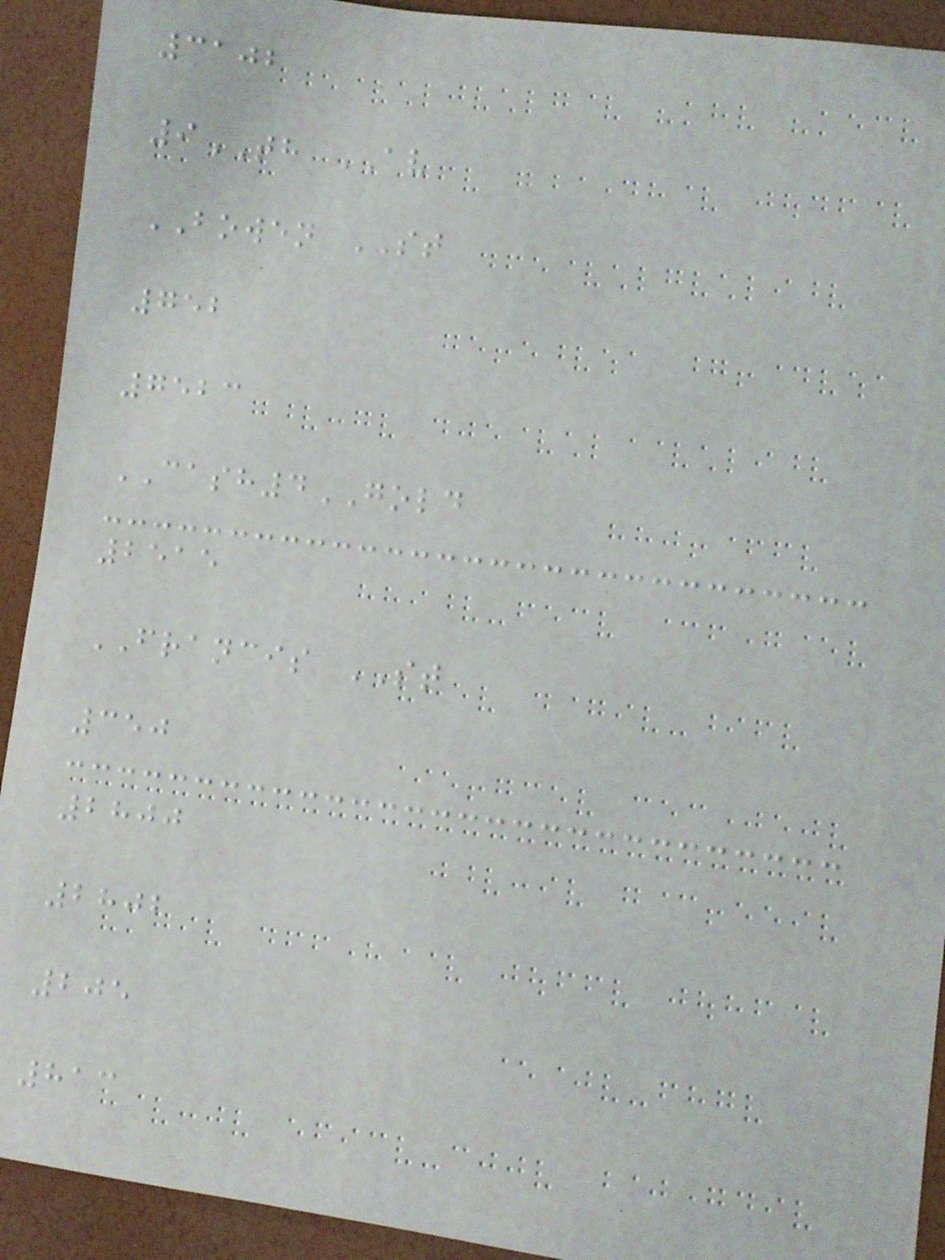3102
9TH AV
BOWEN ST
752
7523
CASH4GOLD
2515
FRANCIS ST
350
2800
2802
205
813
